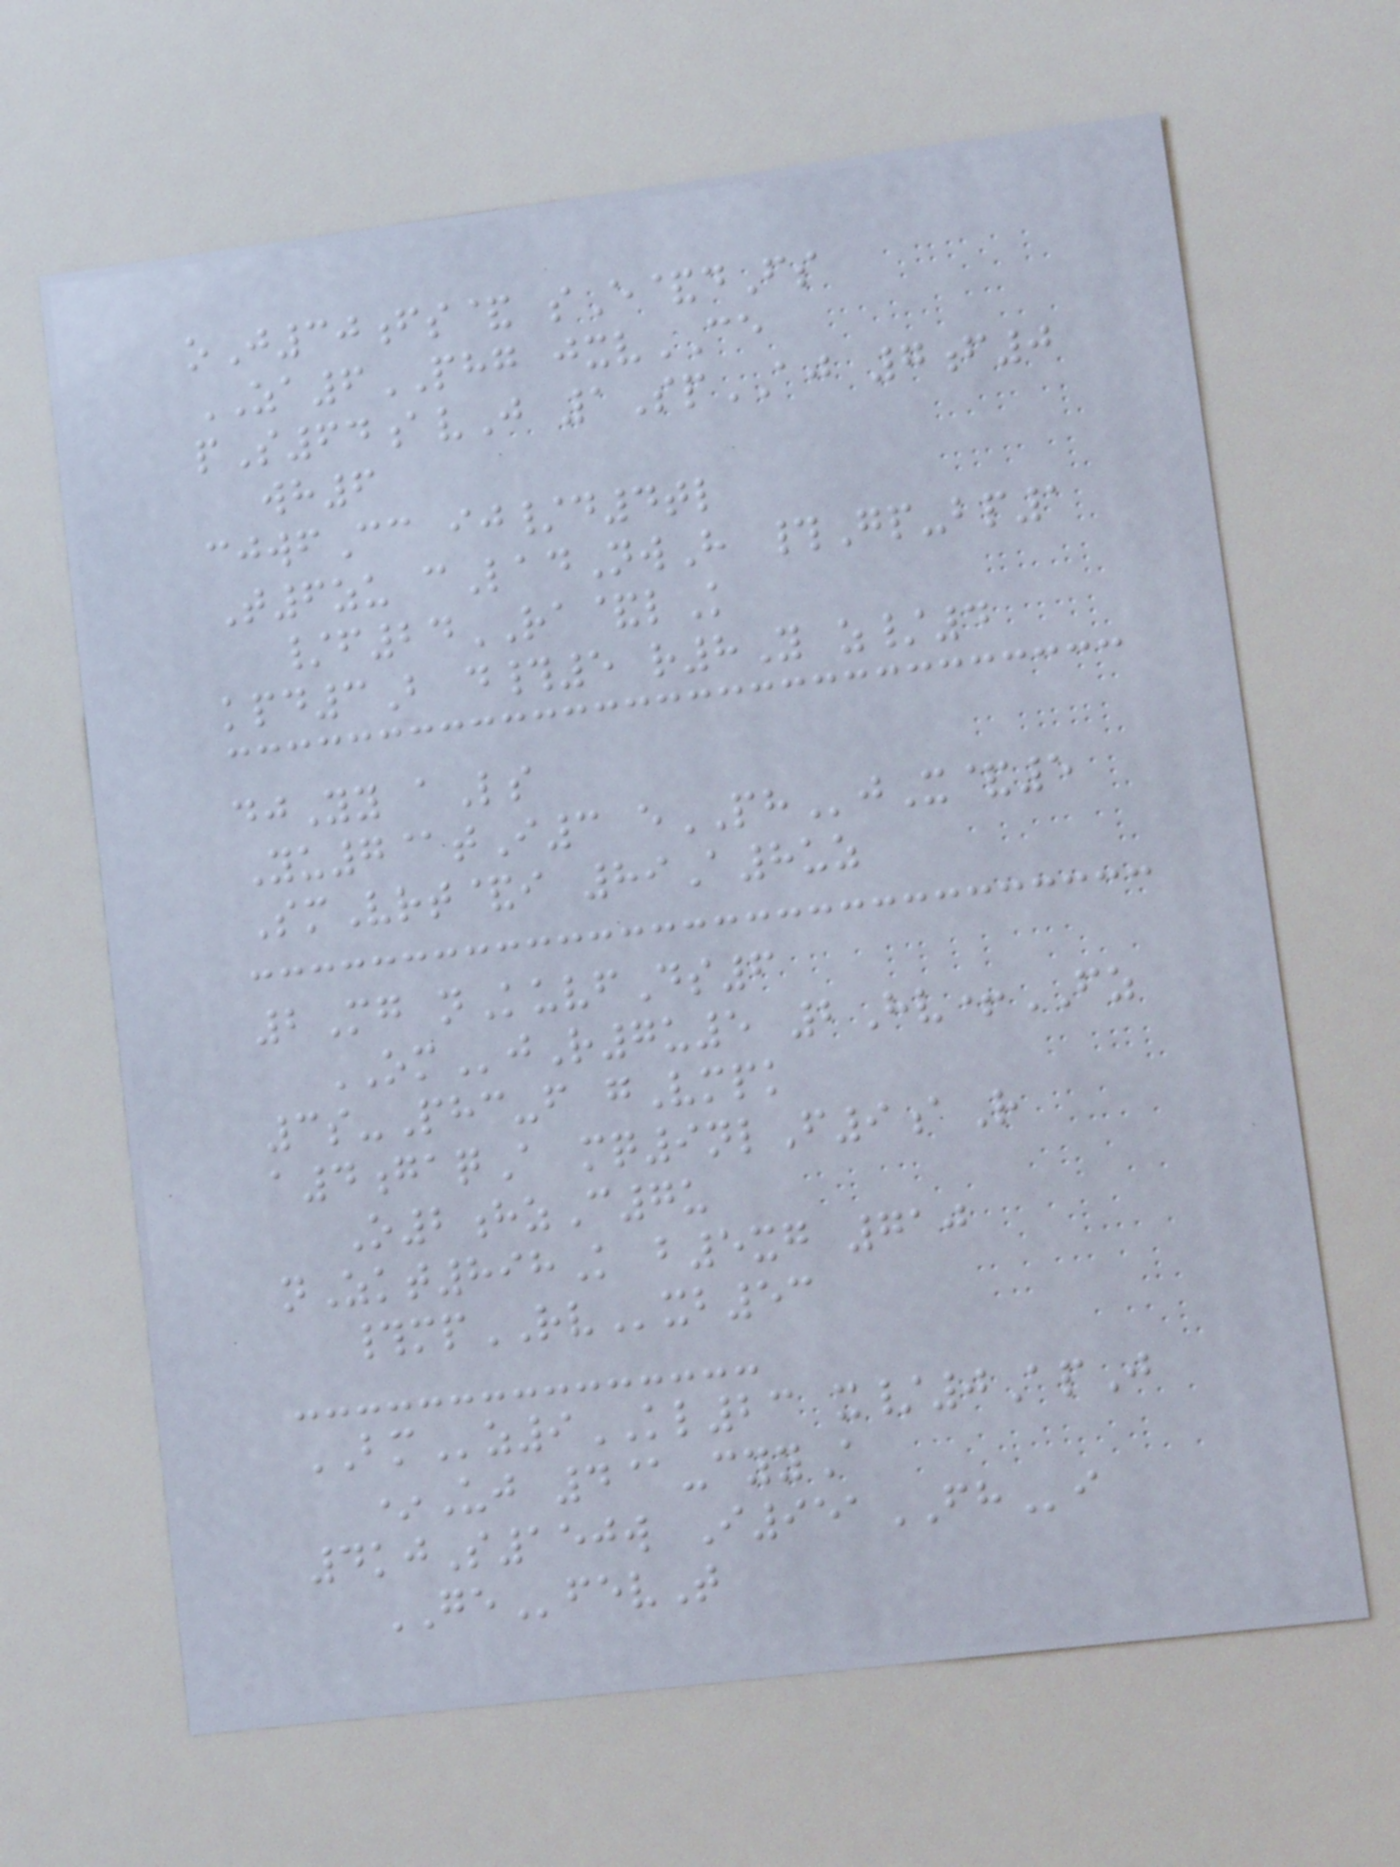oJ30fs& sE&dFs
ZA6PHG jxvCE
pS64avJ 1SpAJ 7f0
wh6
cjwfCc ij/d4tl
T6zu cLadNwH #Gp-bp1
/f24RA&lK
kpd3B d#5 r8Y z/4
djYy aLs
Yu7@tI3 ePHjX&5
SmVrt&i 89A8uz
2Mg nKuvfDs6
OMjR7u5 2Hv+FZ
3s-Phc-f gVmpk
a4gaqA mq9nlF9aR
O2hzC7u
nZkt898K b5xg 710
#mpRVxb53
BMz9KL23 x/0ApJ
*Uj 4@-cyyA
4kjS150w I951FHi
GEfevT
